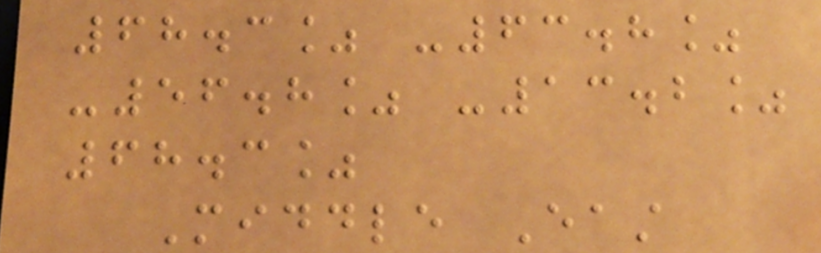68.3% -63.8%
-56.8% -13.2%
68.3%
Middle East
